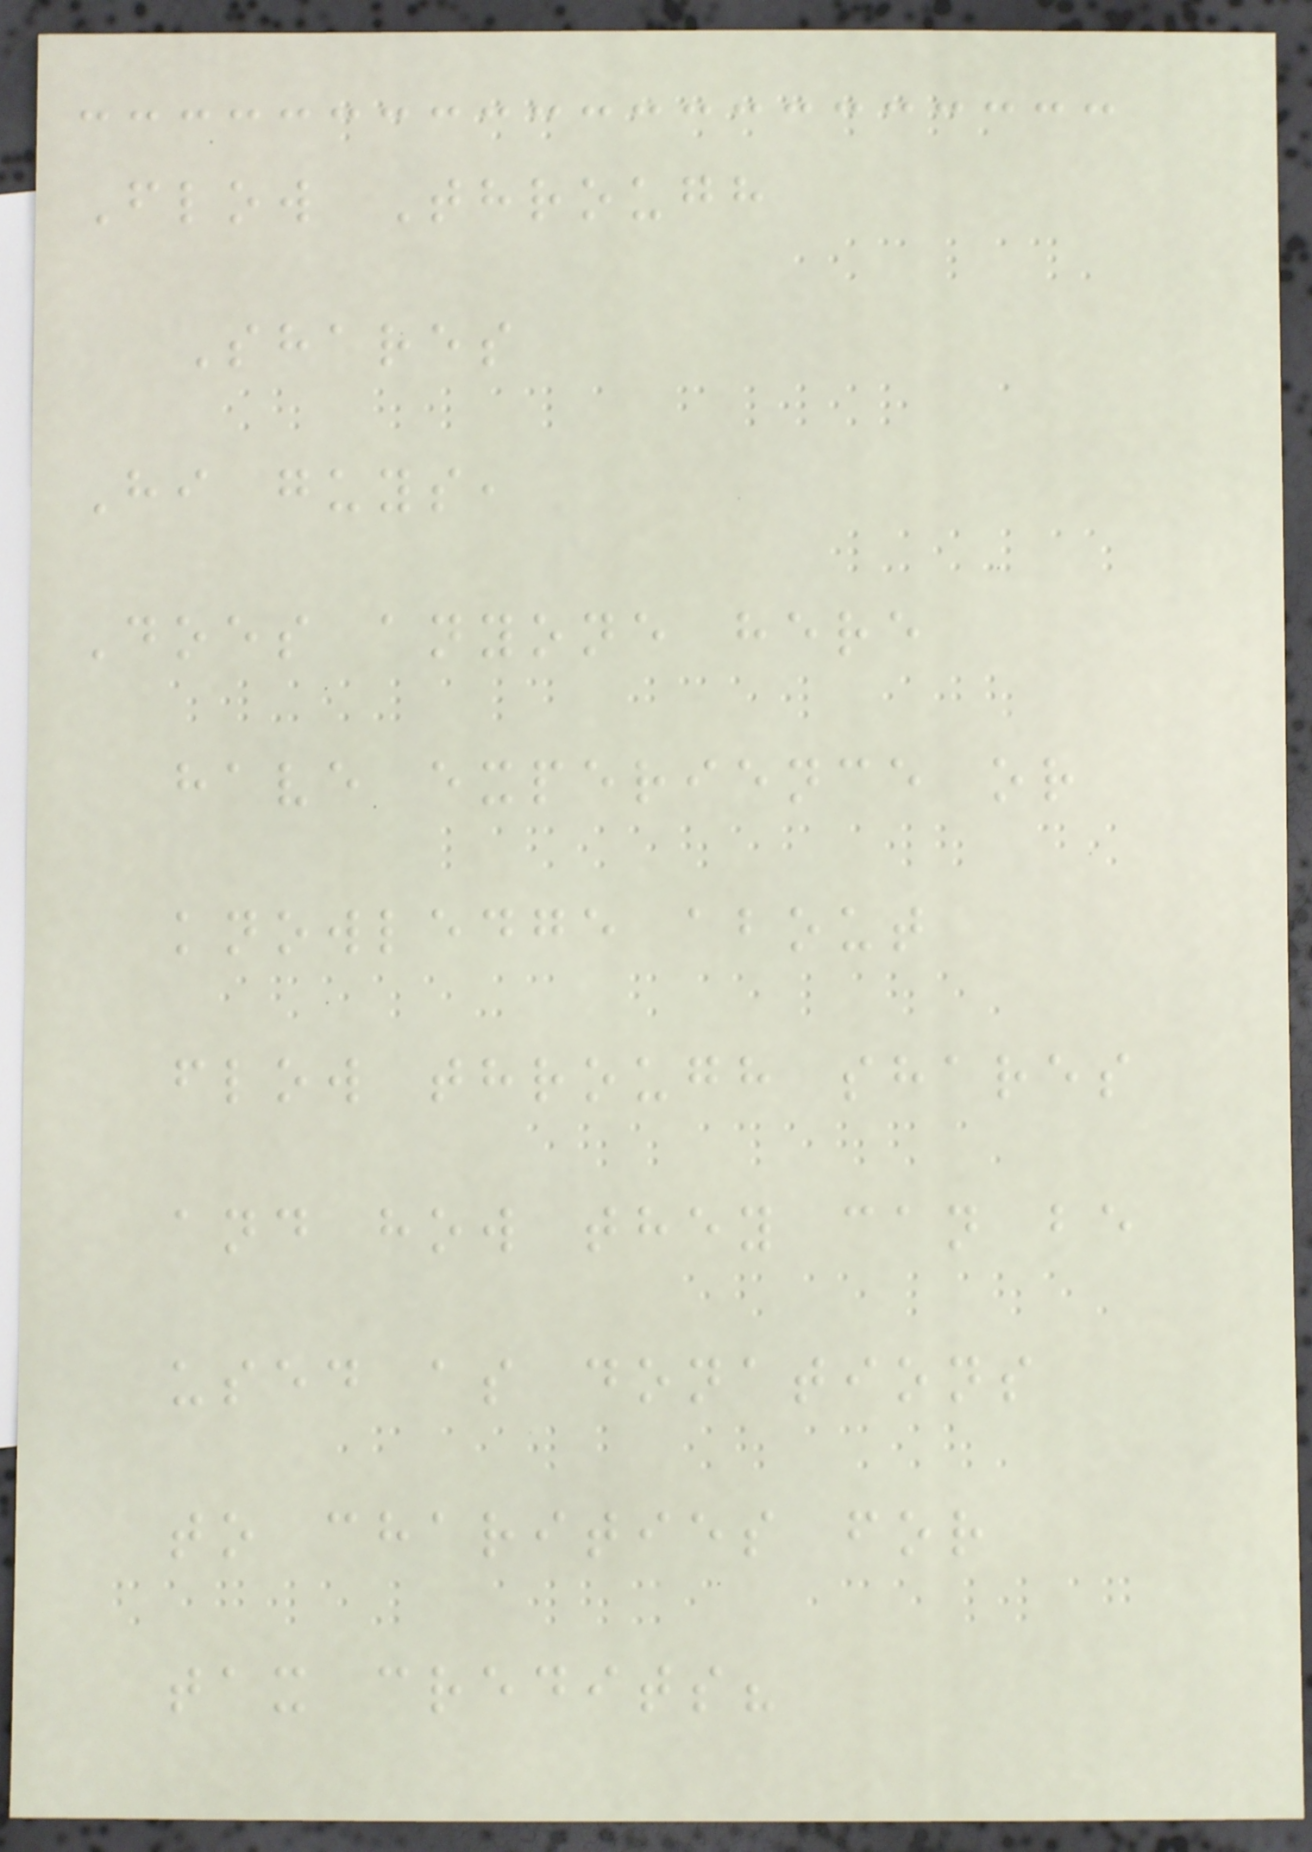Flow Through
Shares
Hi guys,
Does anyone here
have experience or
knowledge about
flow through shares
and how they can be
used as donations
to charities for
tax credits?
